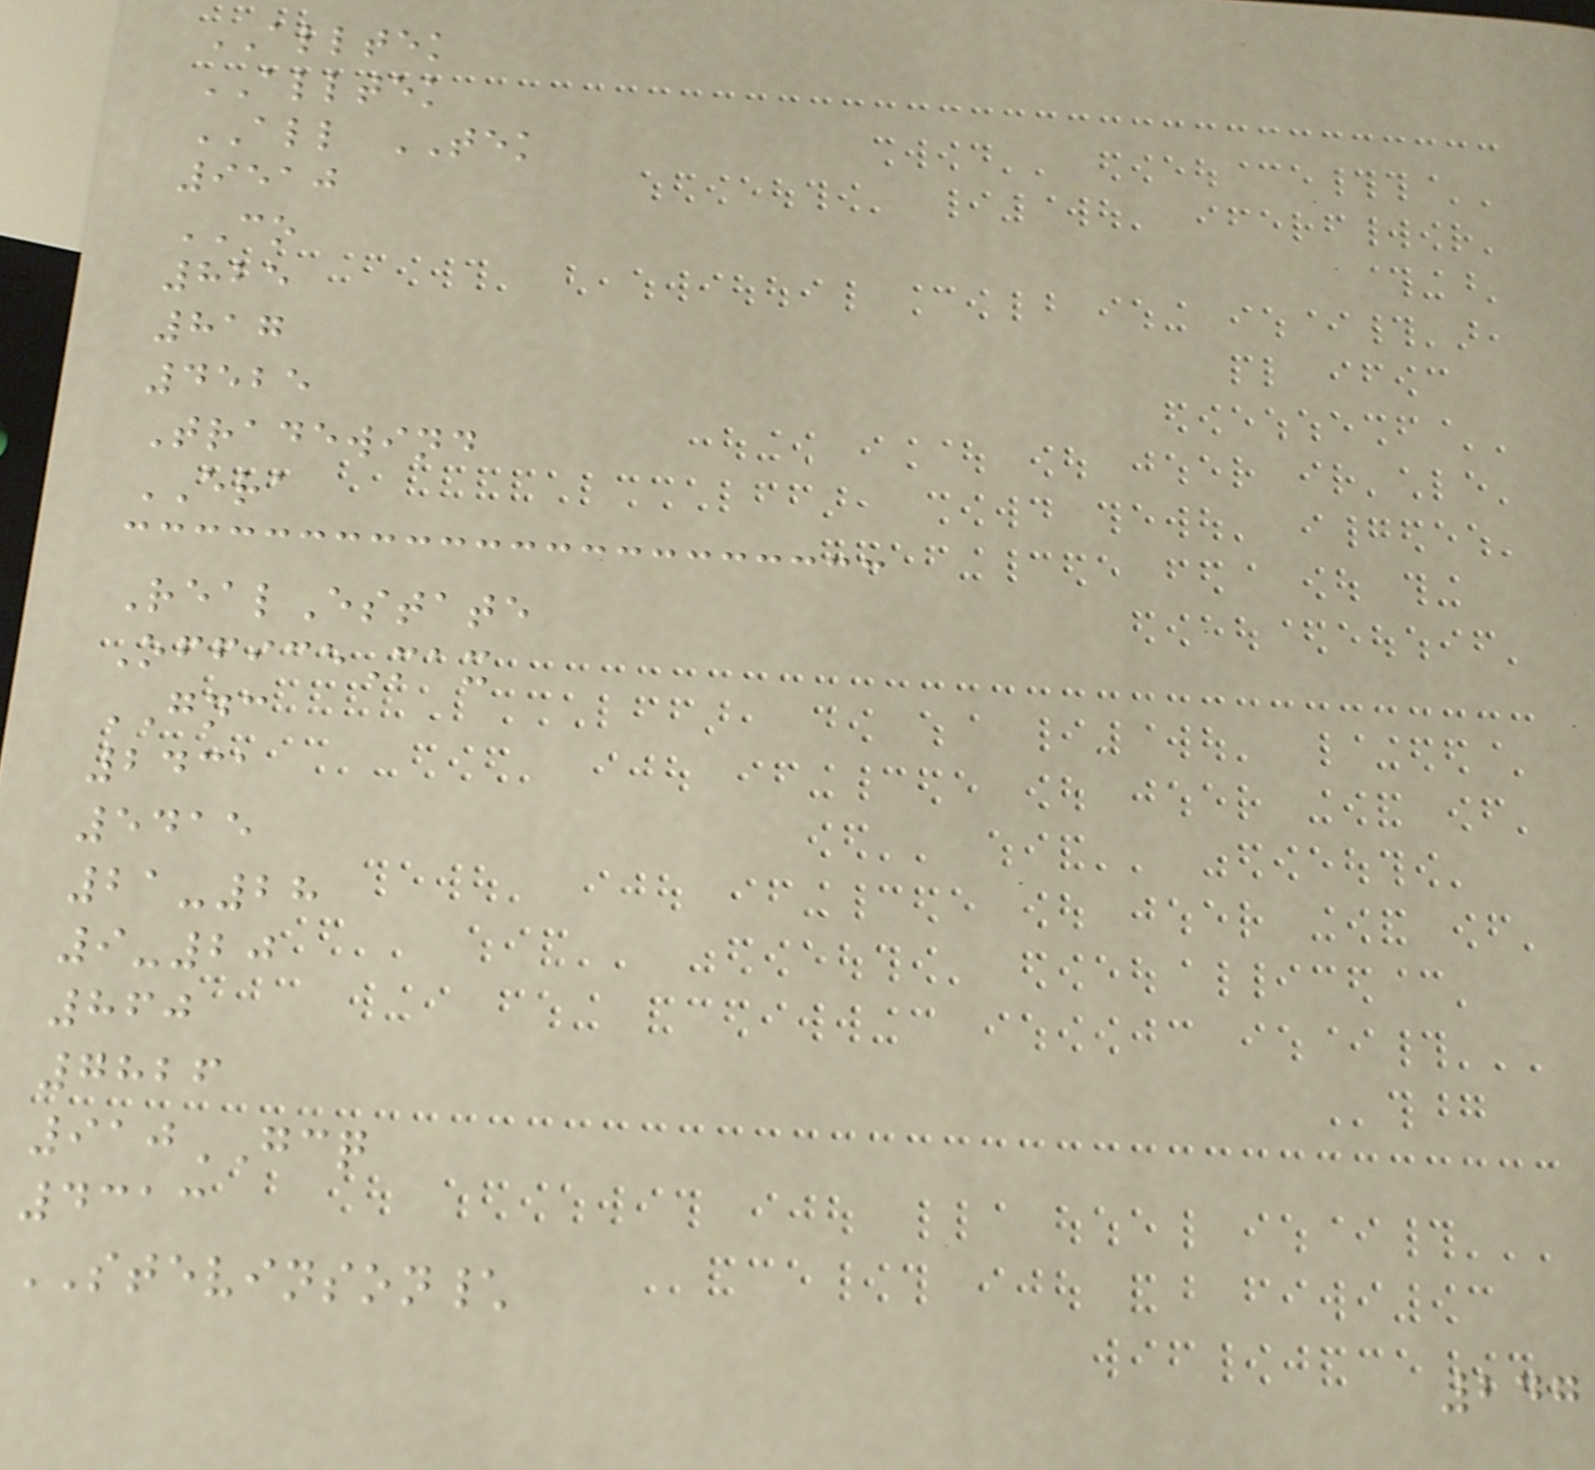ALLTEK
ALLTEK
ALL TEK
9510
CO
825
817
4525
Tradewind
ERA
RealEstate
OfficeMax
GNC
2431
5415
21-28
9-20
860
7826
910GCQ
4313
STEVINSON\
247
